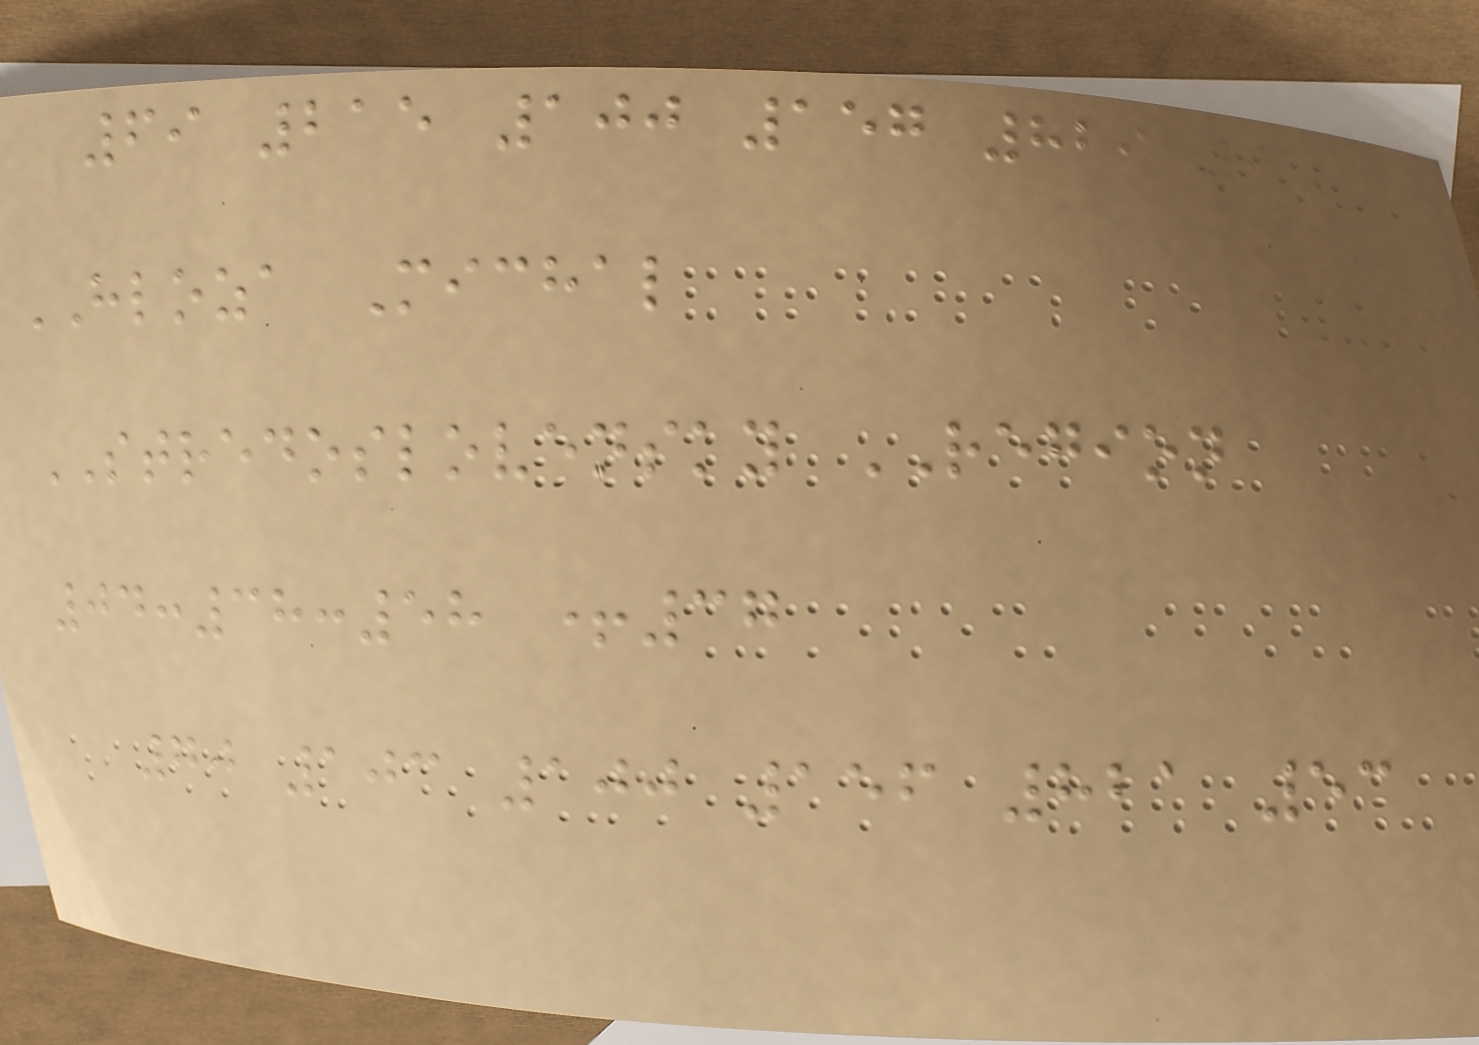69 215 100 157 829 91
HLOZA Michal
STREDOSLOVENSKY REGION
04:38:58 +37
70 103 100 156 821 53
